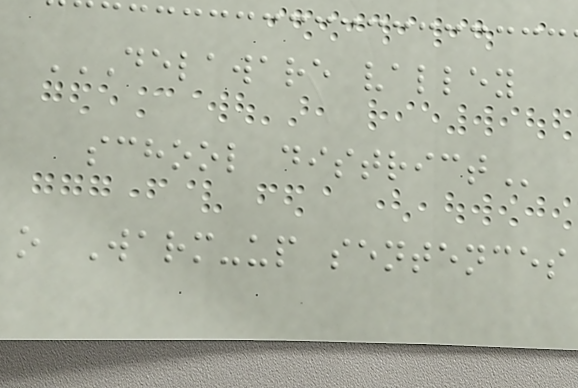DELAWARE VALLEY
SCHOOL DISTRICT
o Warm-up sentences
